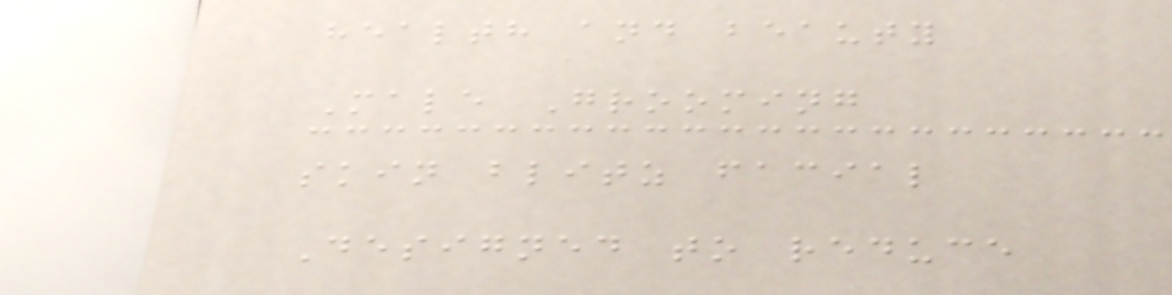health and beauty
Male Grooming
skin blitz facial
Designed to reduce
